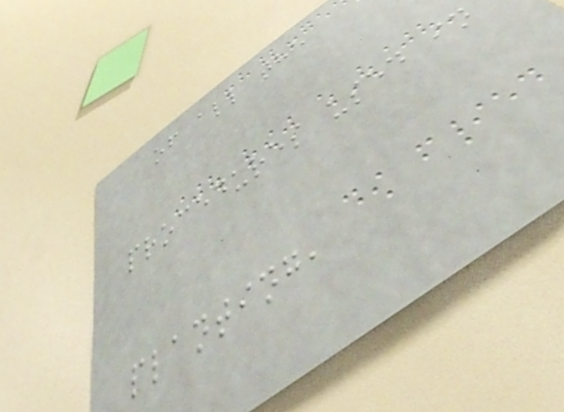of all the
procedures used in
planting,
